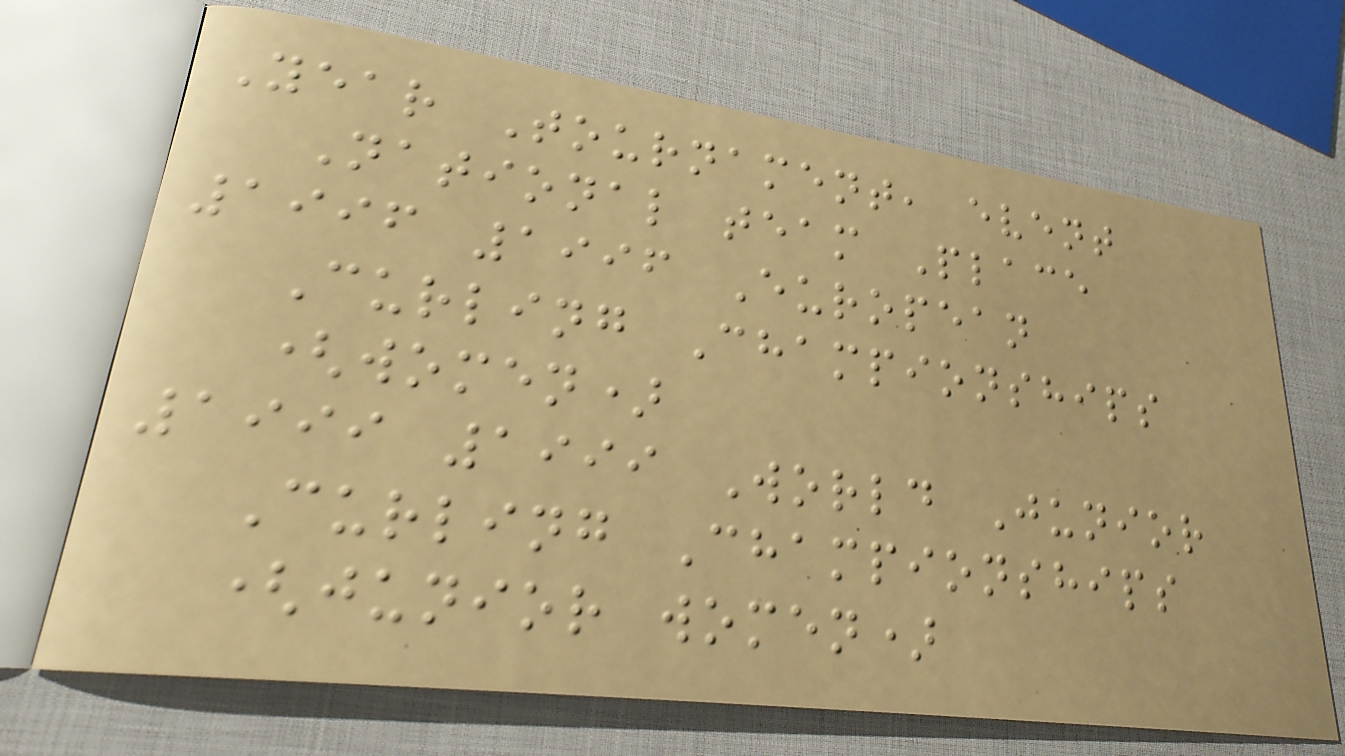Year Tournament, event
National team Place
1996 1996 European
Curling Championships
(women)
1999 1999 World Junior
Curling Championships
(junior women)
